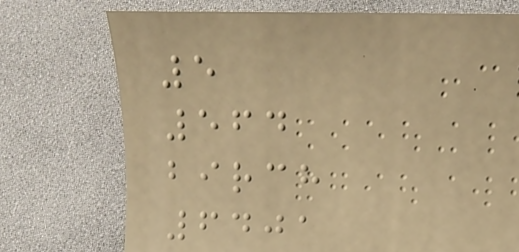5
564
birch
6401
